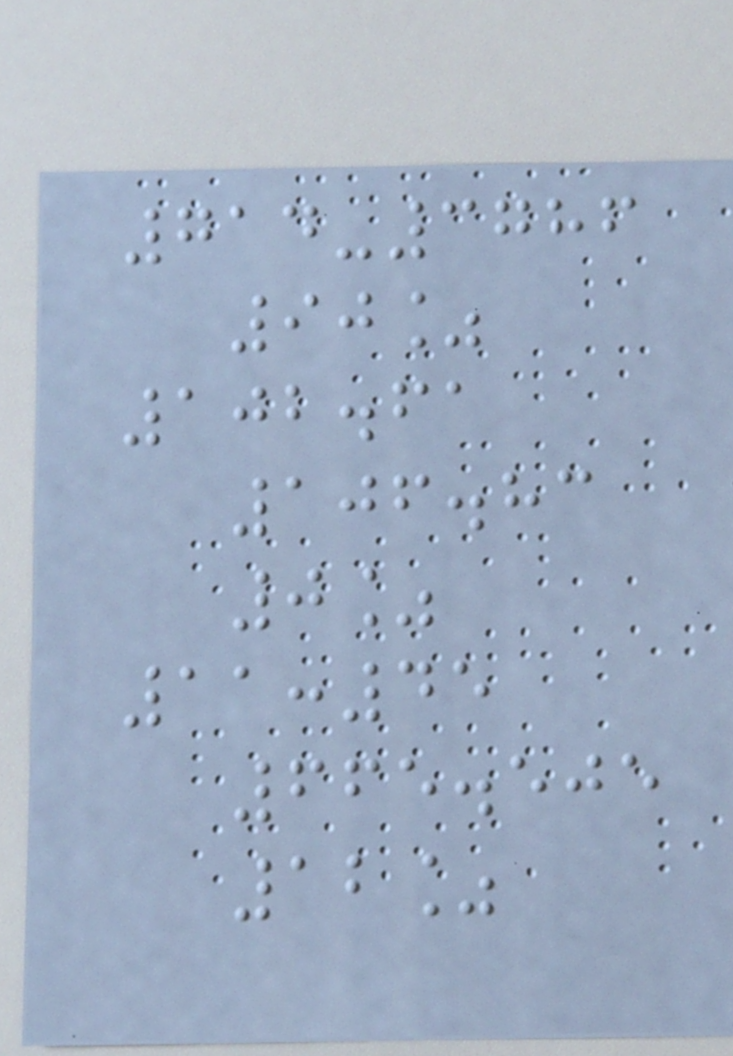714-3786
90%
102.61
106.83
0%
11:45
665.505
12%
